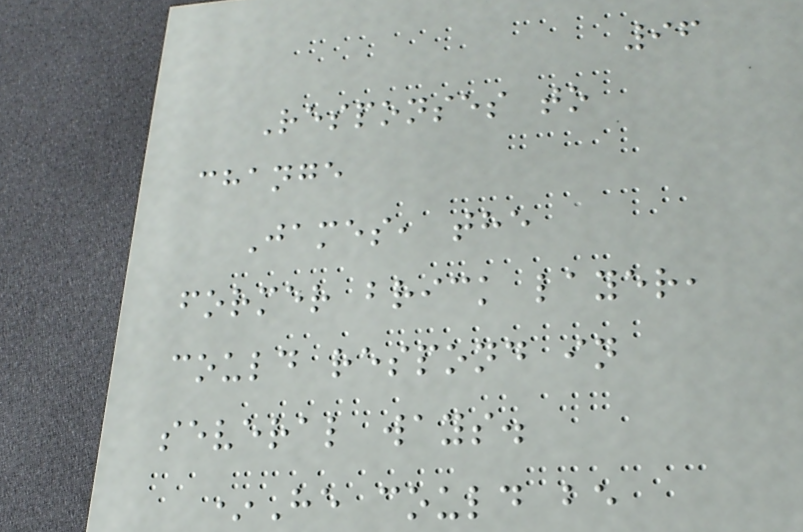96
Responses to
change
James, the
former brick layer,
could respond in
several ways.
*He could be
